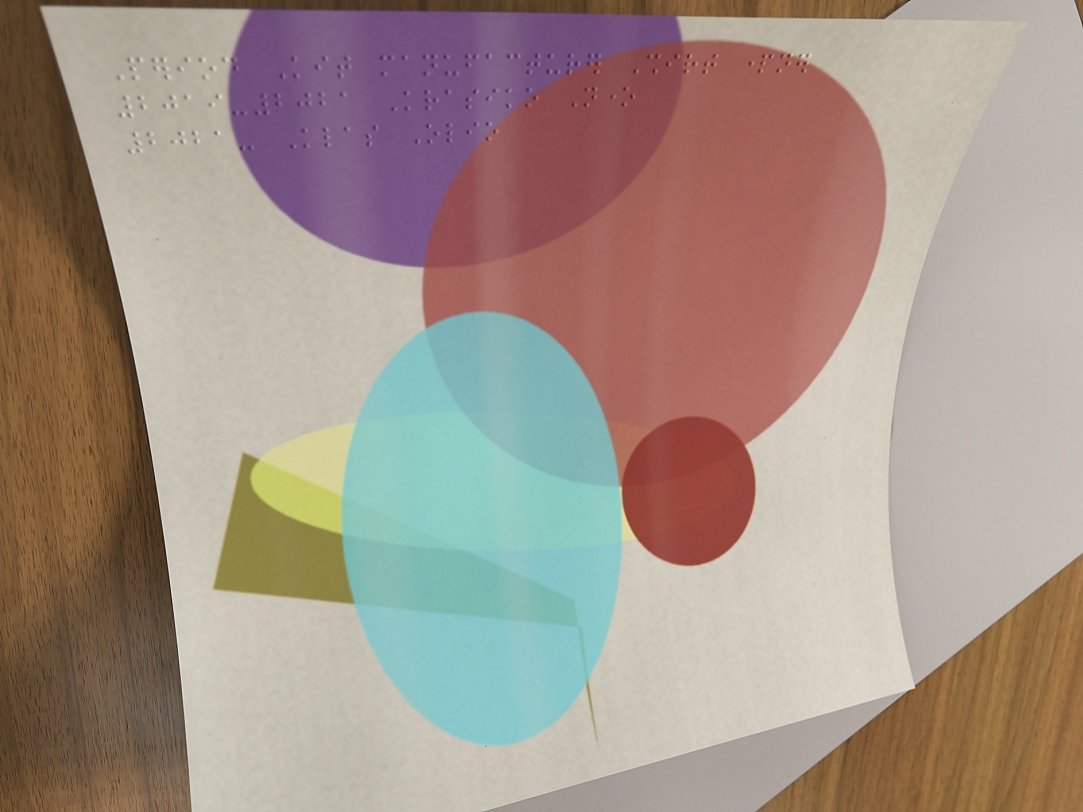Period Kit manufacturer Shirt partner
2019-2021 Krasiko None
2021- Klas Olio
